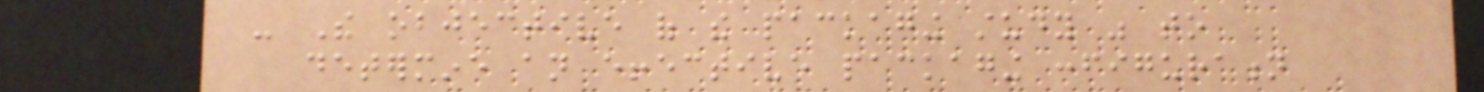- The objective of the packaging study was to
determine an effective packaging configuration
